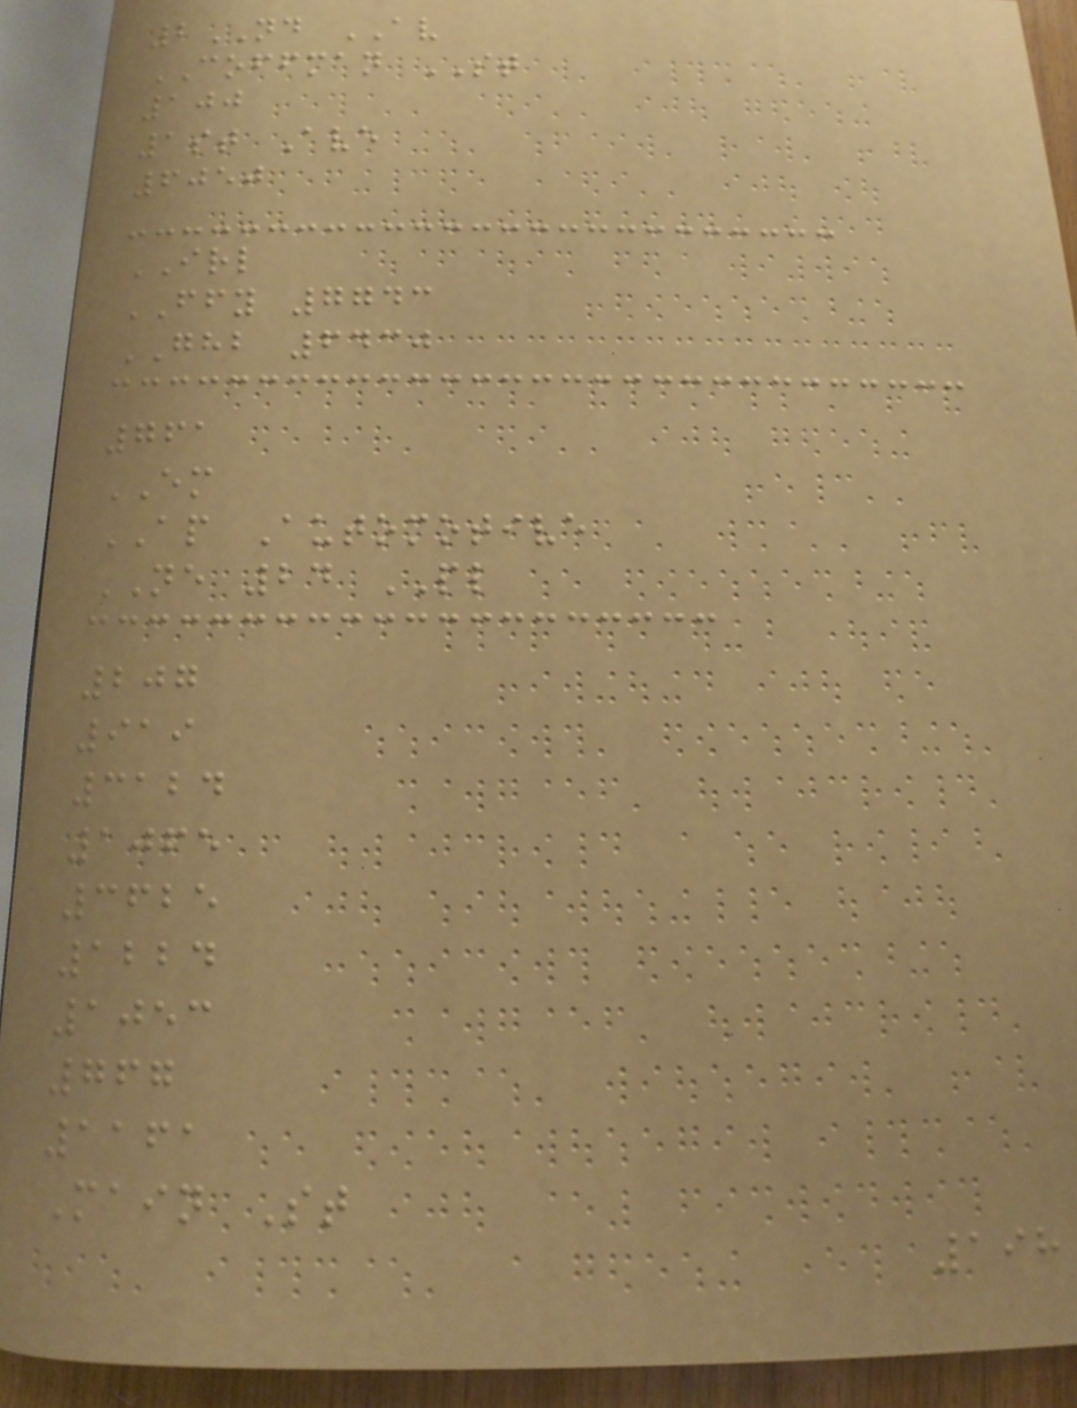2ND AV
COFFMAN ST
100
1st Ave
6050
IRL
FFY 7743
GHB 6430
761
EM
AP Automotive
NE 24 PL
207
919
3124
1065
3625
1224
1053
767
1161
Main St
198
